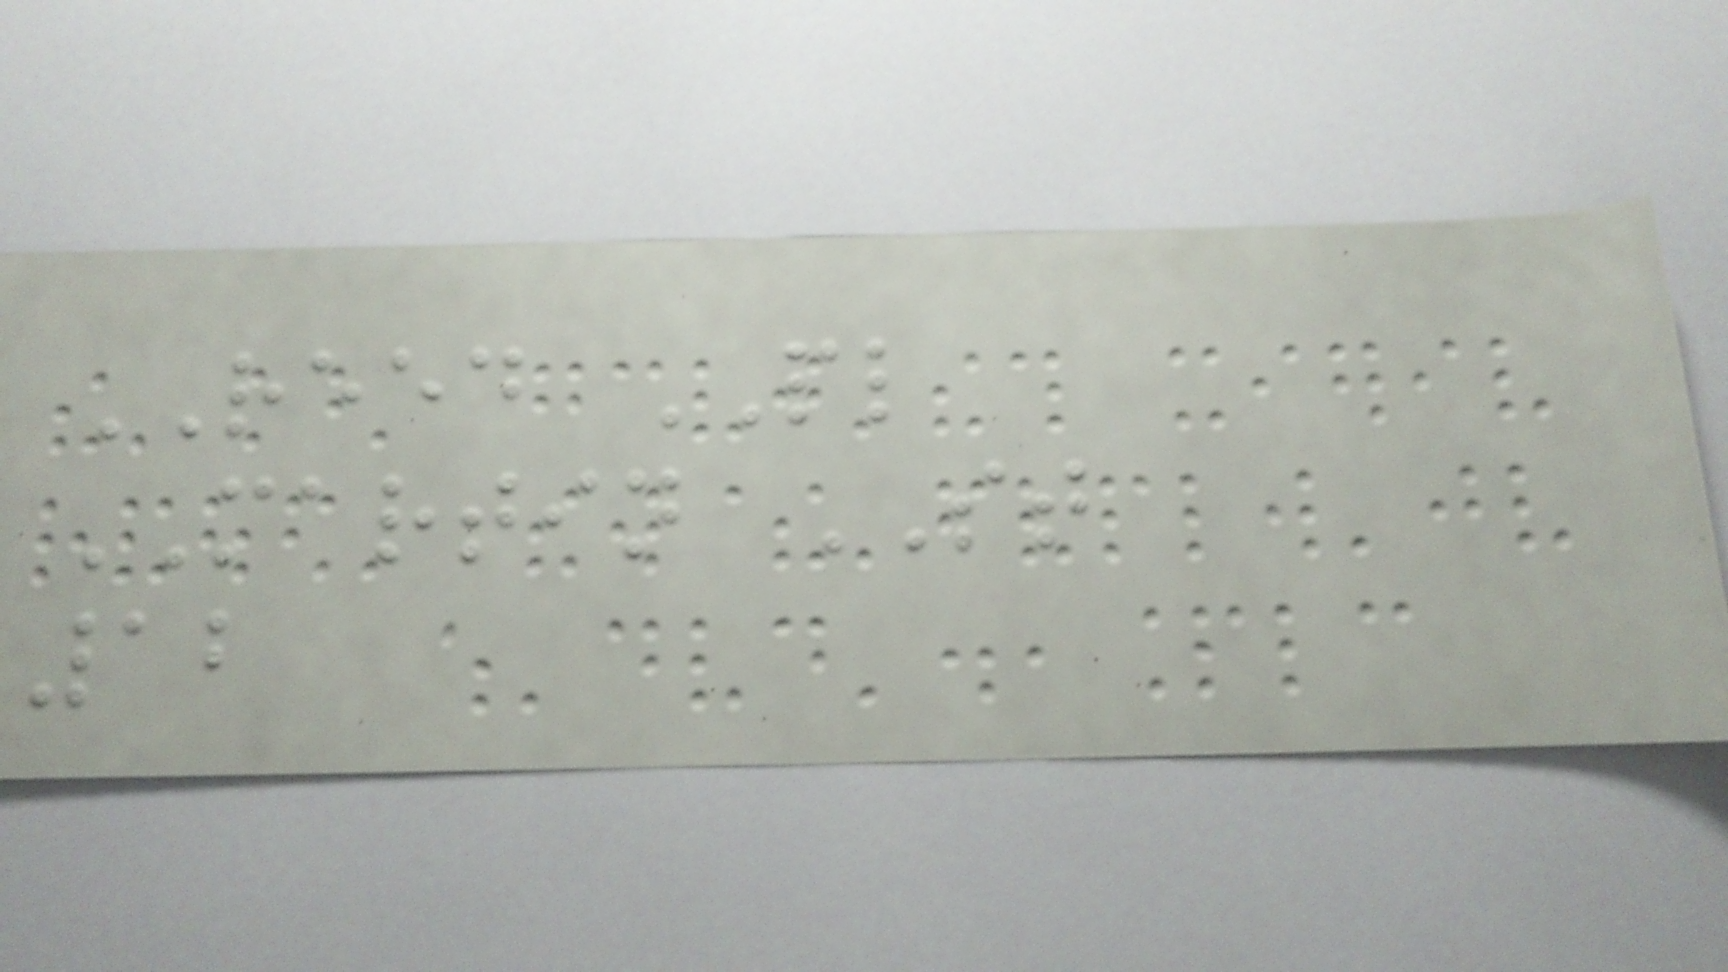REED PL
MARTIN ST
12
